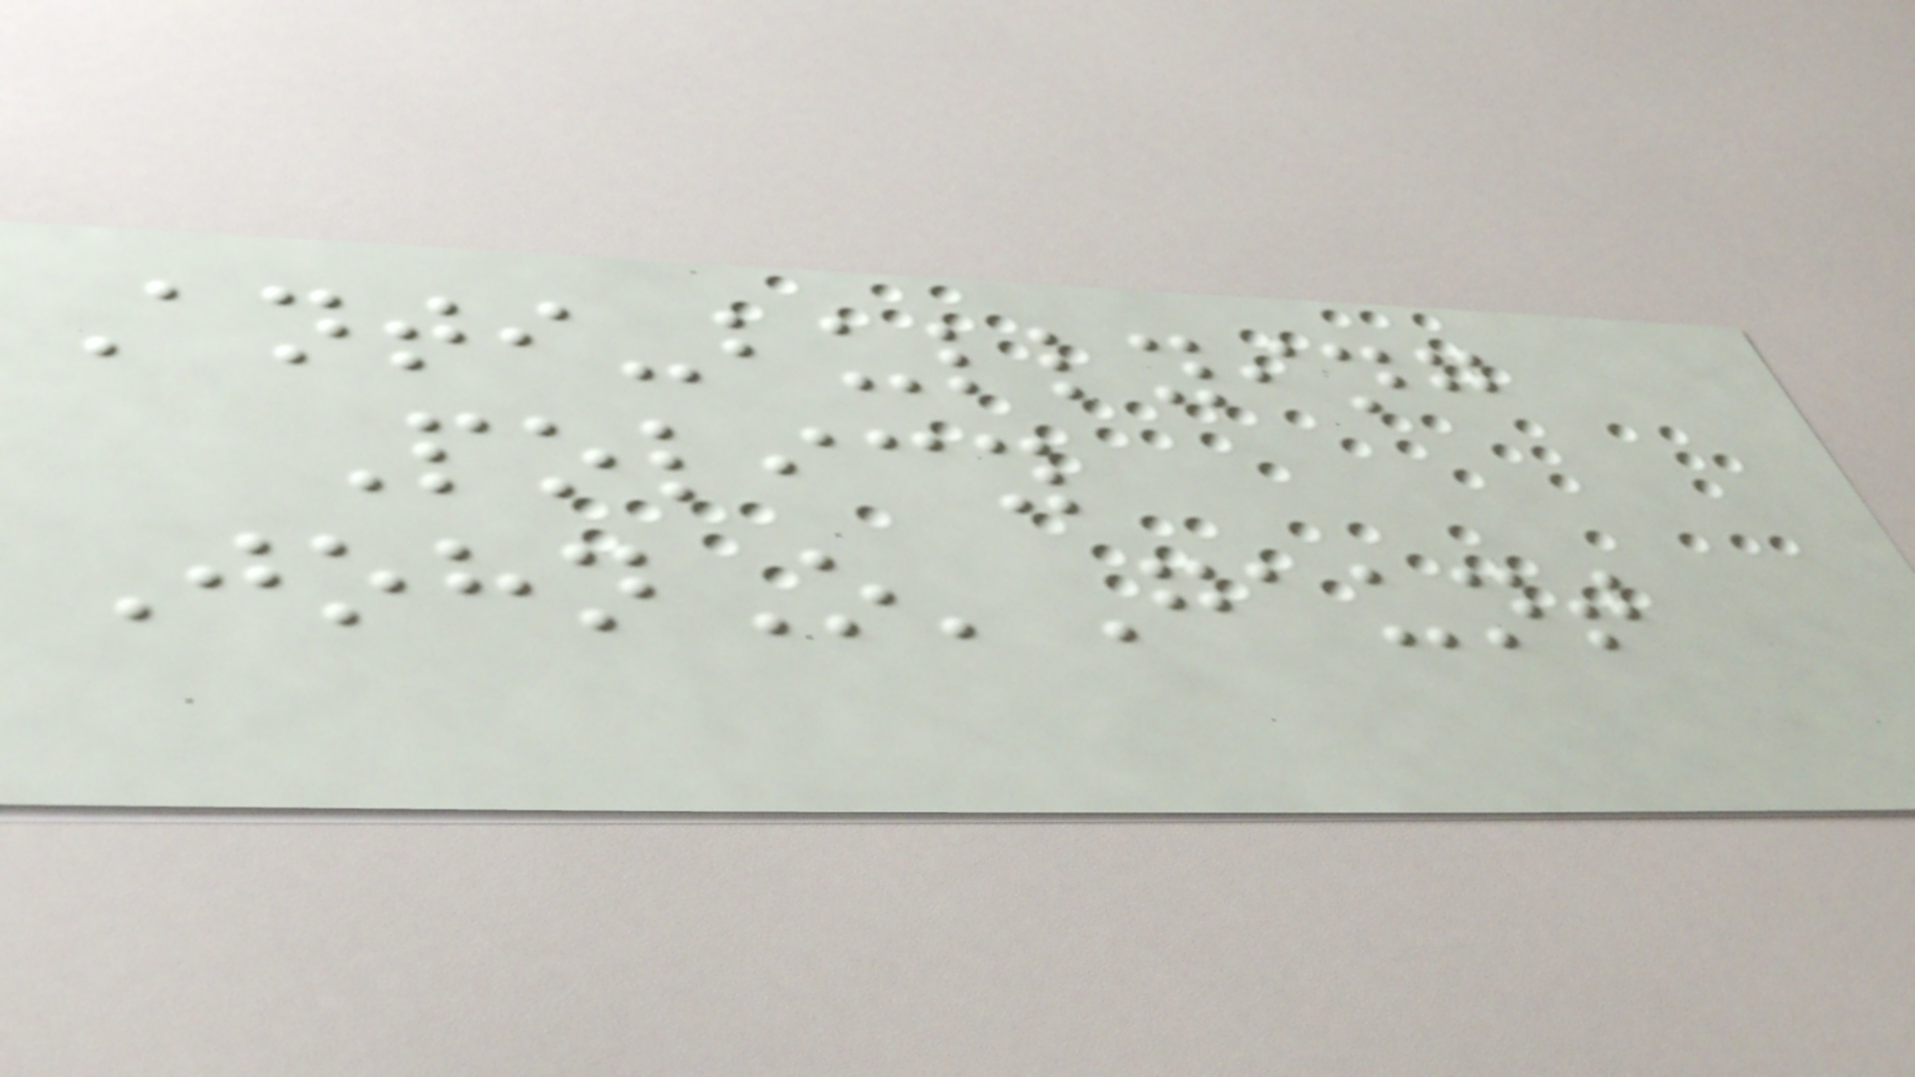Anti-bullying
Policy
JohnO'Gaunt
